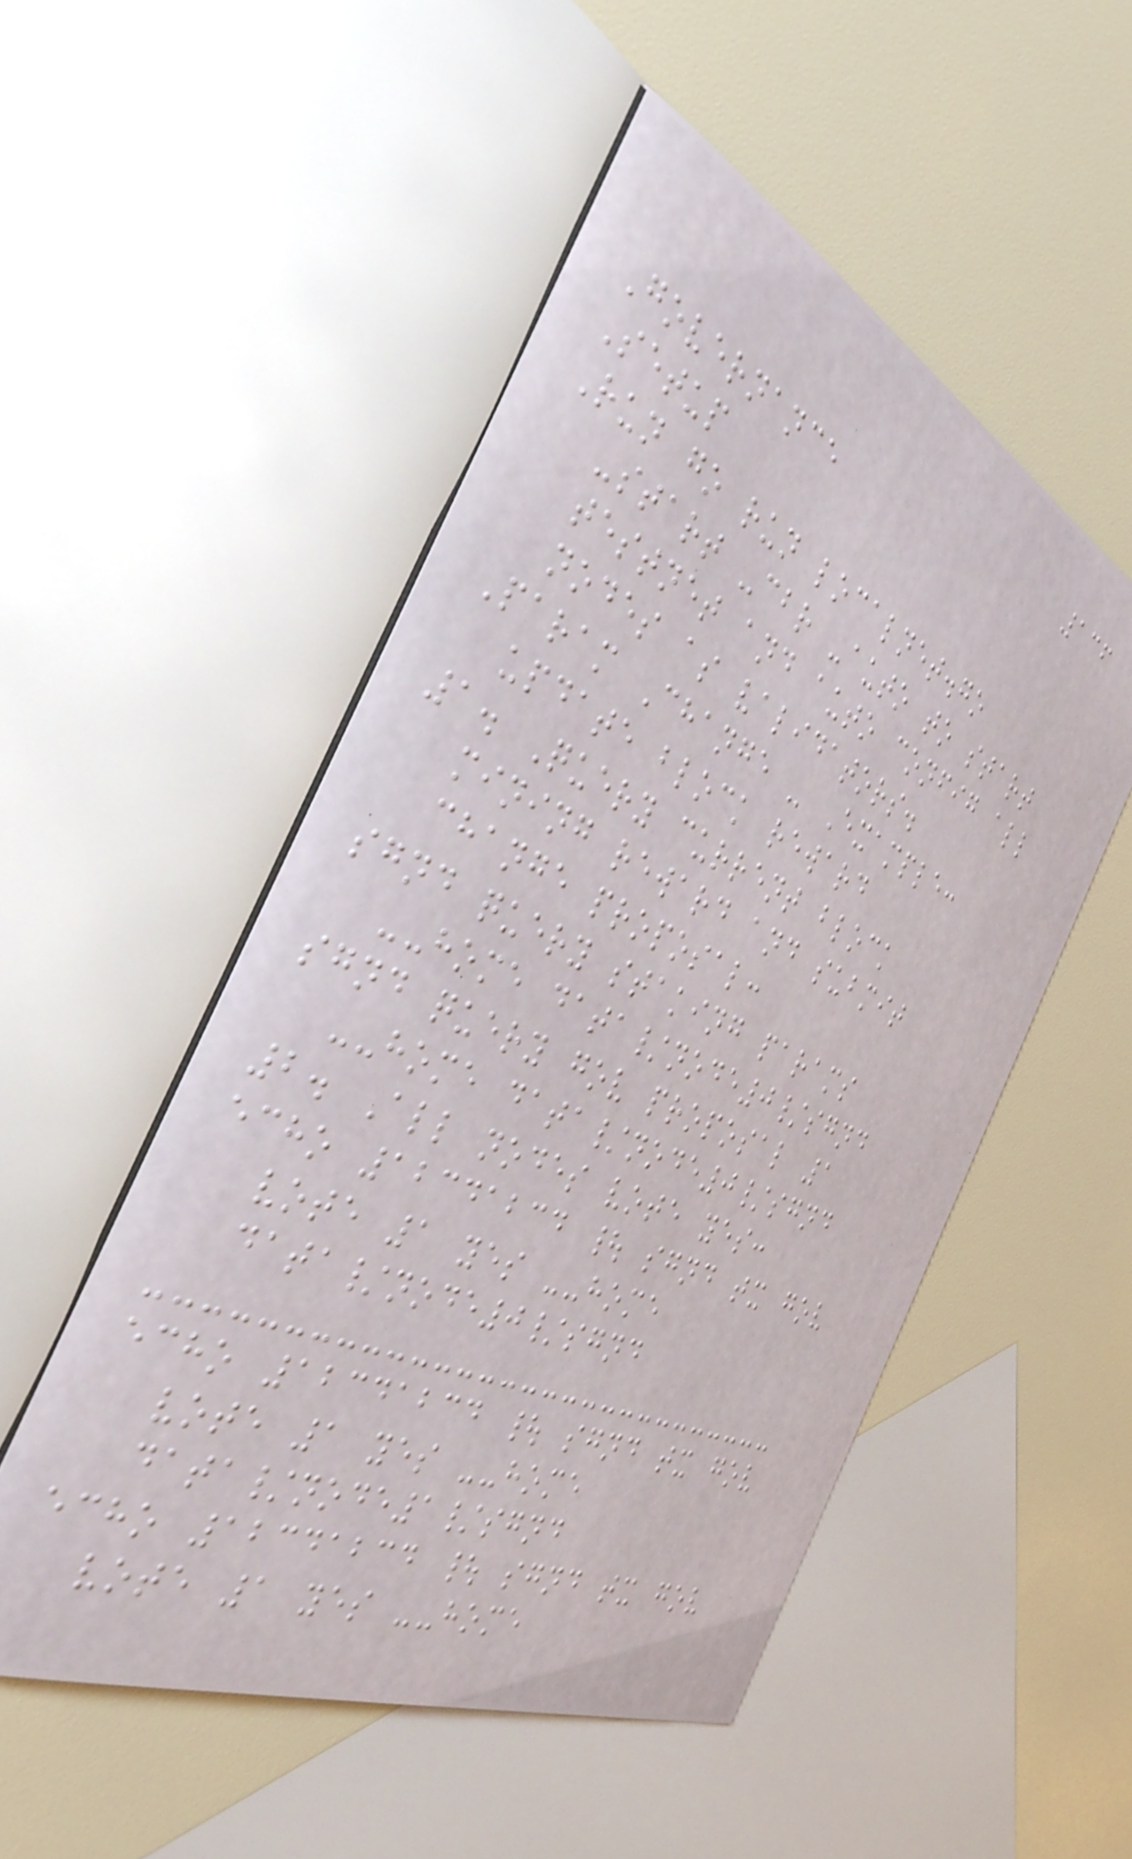136
Governance
Setup
Run go run localnet.go
-start -cbr -auto to start
testnet and auto config all
nodes as validators.
Param Change - Example:
update block reward
1. Query current block
mining reward and submit
change proposal:
sgnd query staking params
--home data/node0/sgnd
sgnd query gov proposal 1
--home data/node0/sgnd
2. All nodes vote yes:
echo 12341234 | sgnd tx gov
vote 1 yes --home
data/node0/sgnd
echo 12341234 | sgnd tx gov
vote 1 yes --home
data/node1/sgnd
echo 12341234 | sgnd tx gov
vote 1 yes --home
